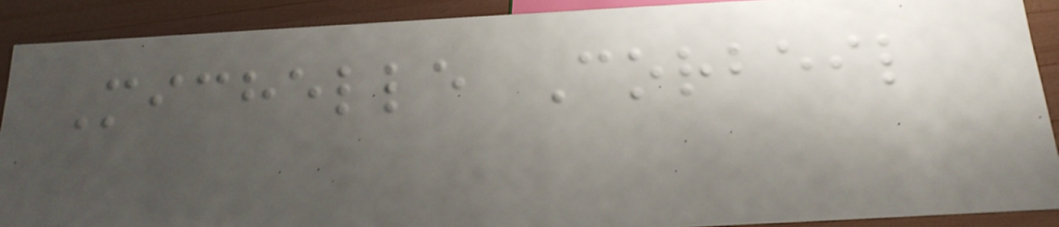Michelle Corbeil
